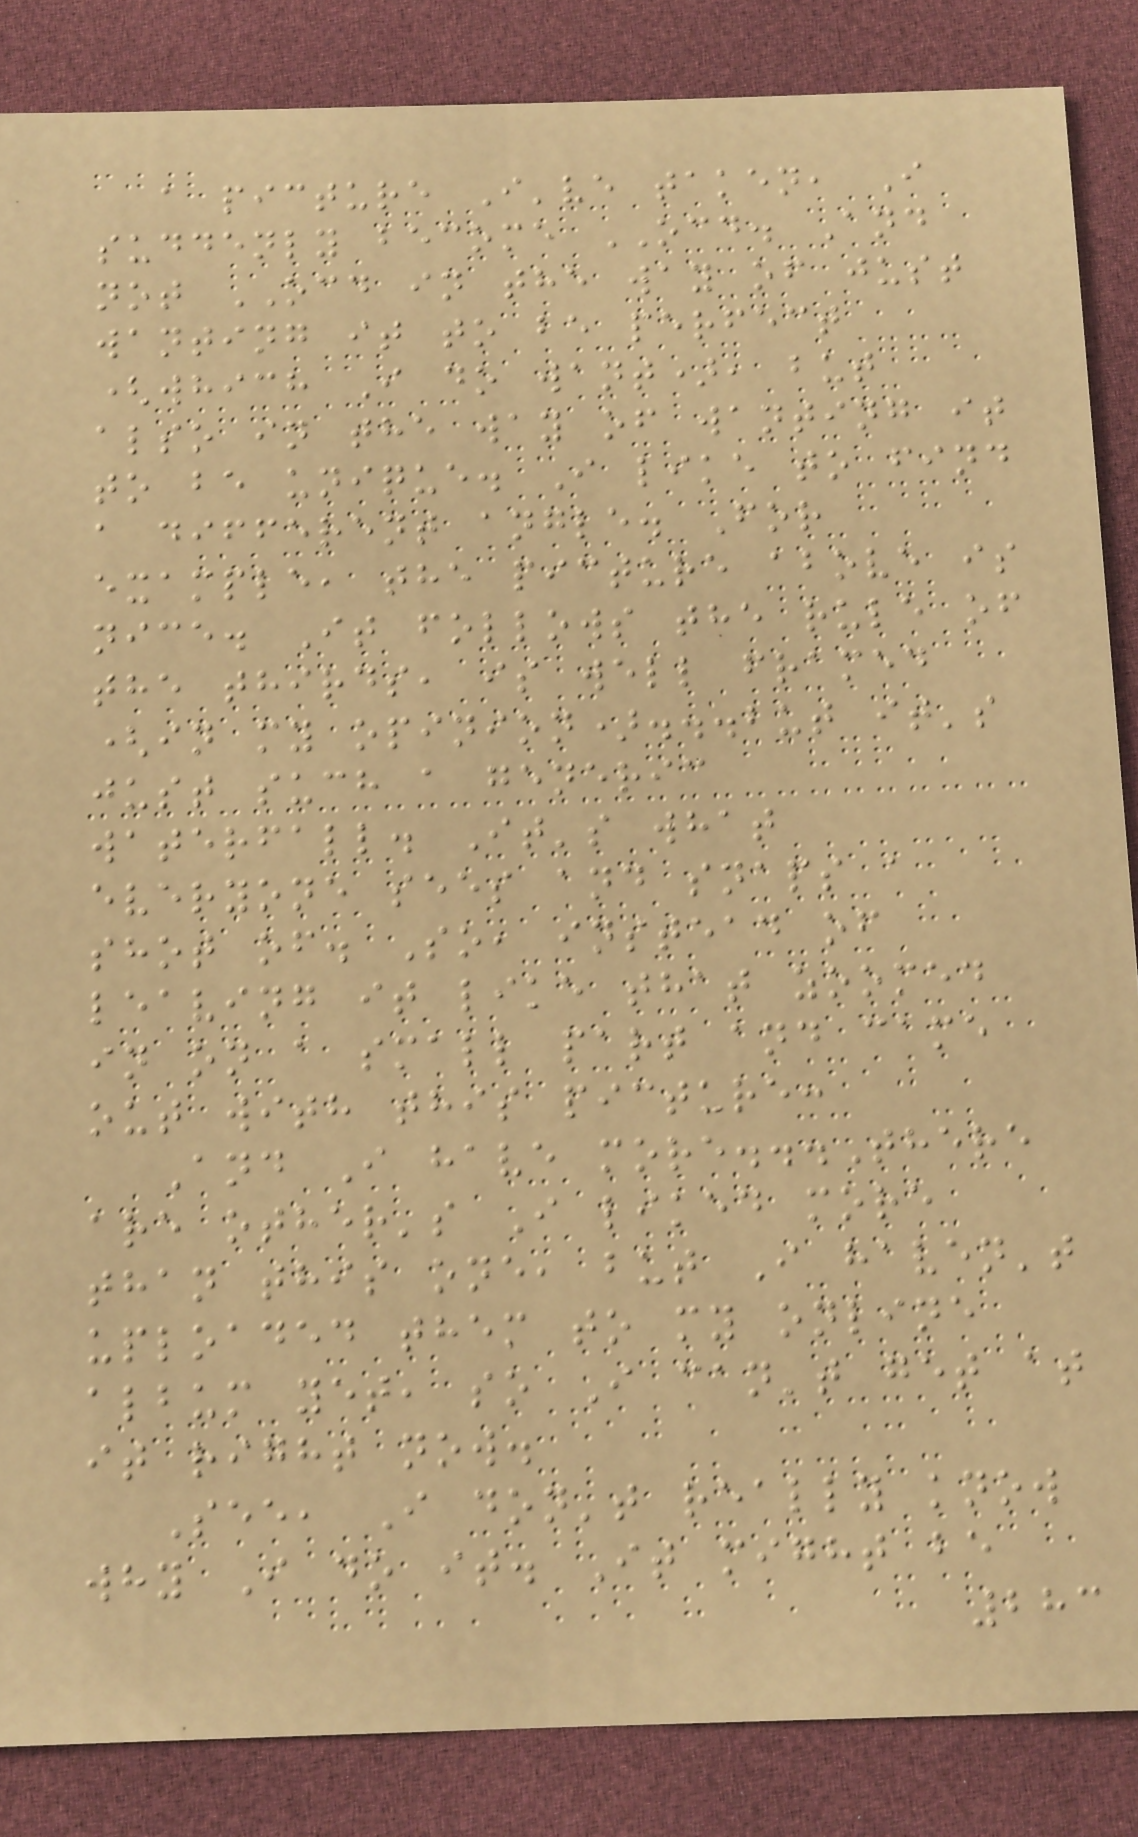a picture I've taken, I
suddenly become OCD. And
not OCD in the way of just
wanting it to be perfect
(which I do want), but
also in the way of wanting it
to be unique. I like to find
a different angle. For
example, the picture above is
nice. It follows the rule of
the thirds, is well framed
(in my opinion)...but it's
just such a generic
waterfall. It's what
everyone sees and snaps a
shot of. So, instead of
leaving it like that zoomed
in on a small part and came
out with this picture:
And I have more...There
are other's I liked more
than this one, but I haven't
uploaded them to my online
album yet, so I can't get at
it right now.
See, I don't really know
why I do it. It might be
283
